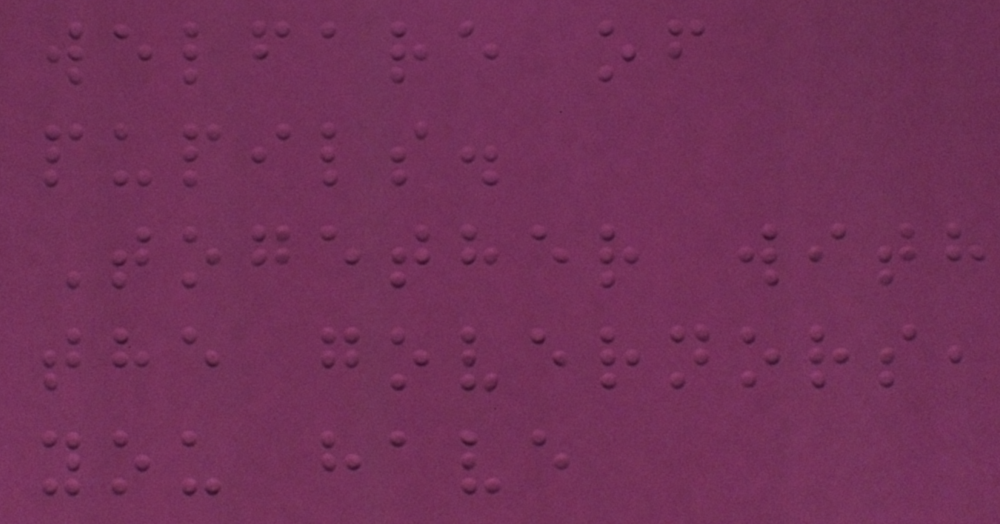welfare of
pupils.
Together with
the governors,
you have
